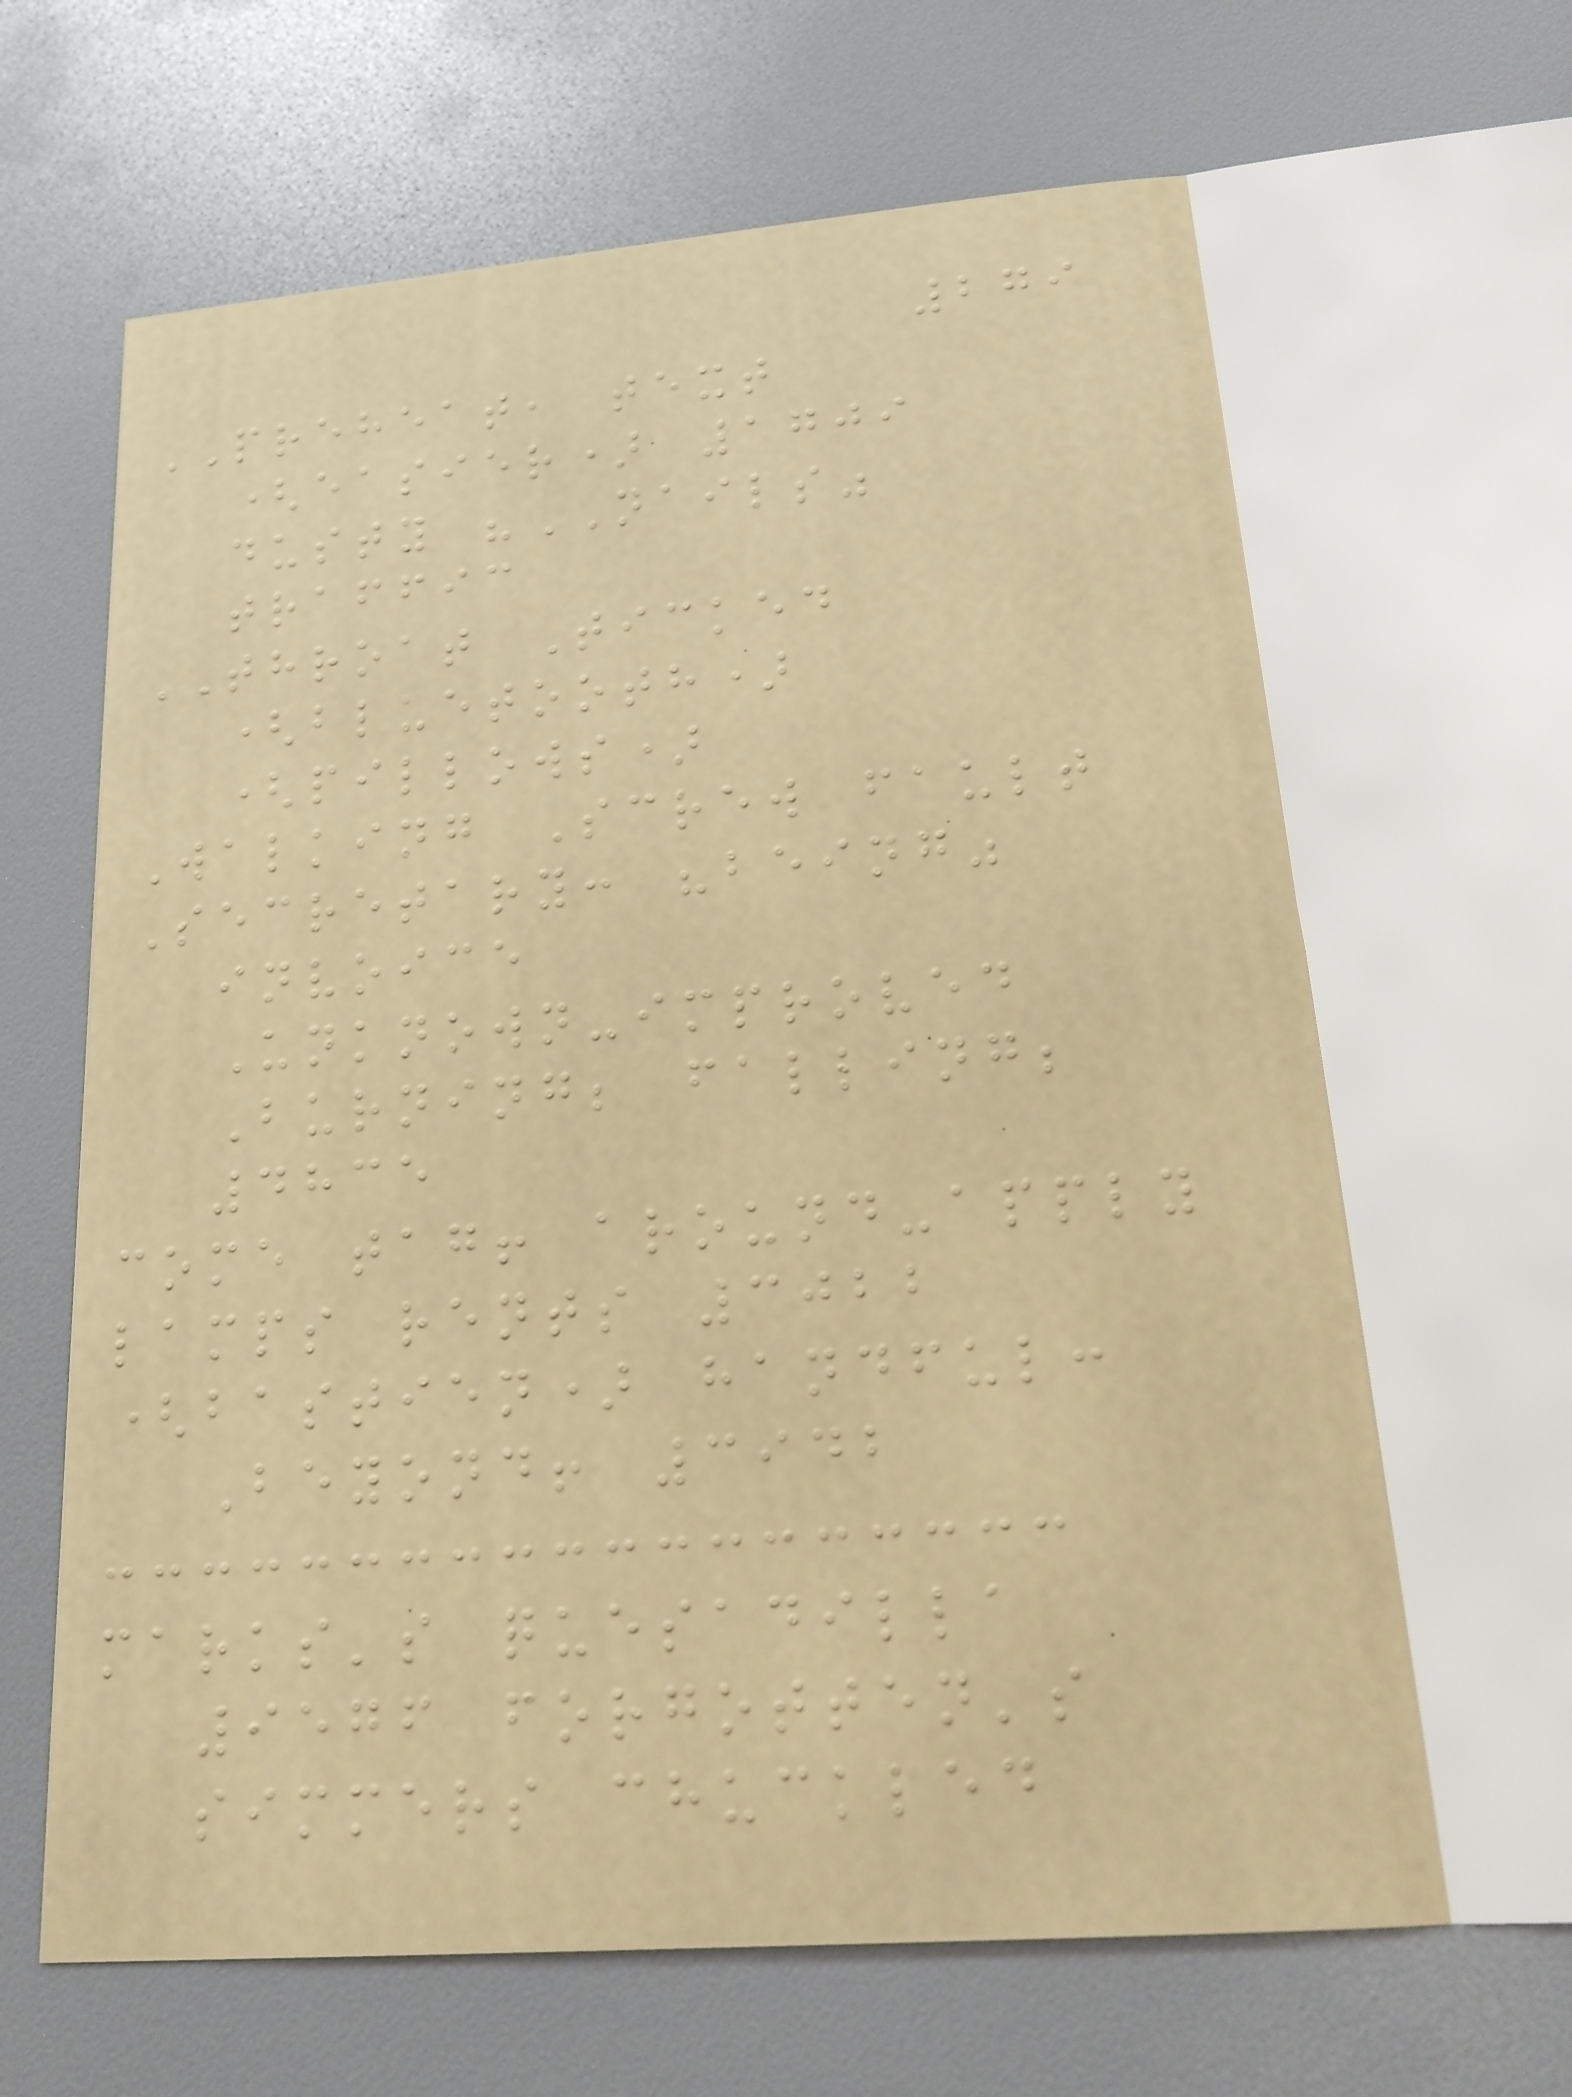279
PREHEAT, text
(easier) 1709
dusty "NAILS"
traffic
THROAT Ticked
(bluetooth)
(pillows)
Walking Screw fault
Secretary: "being"
invoice
Unknown-improved
Burning; falling;
4835
come tag! around-apply
lamps rents 3022
(bastien) handful:
Beyond! 3942
marks's quesadilla
9576 forgotten's
simmers chuckled
